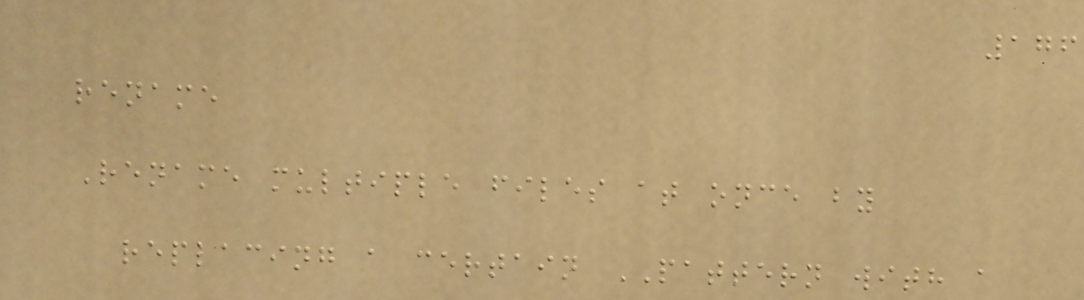176
rename
Rename multiple files at once by
replacing a certain PATTERN with a
